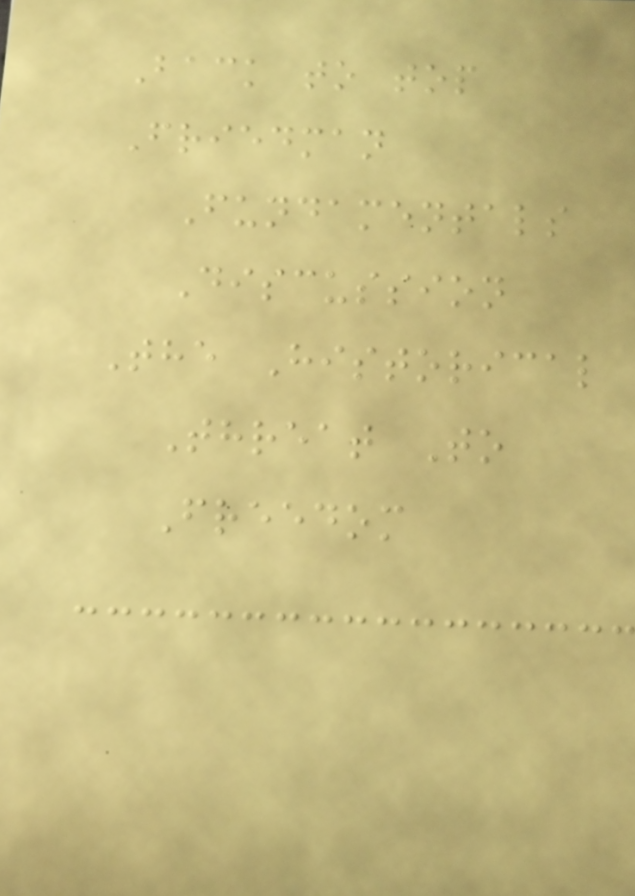Back to top
Friedman
Fundamentals
Discussion
The Historical
Threat To
Freedom
